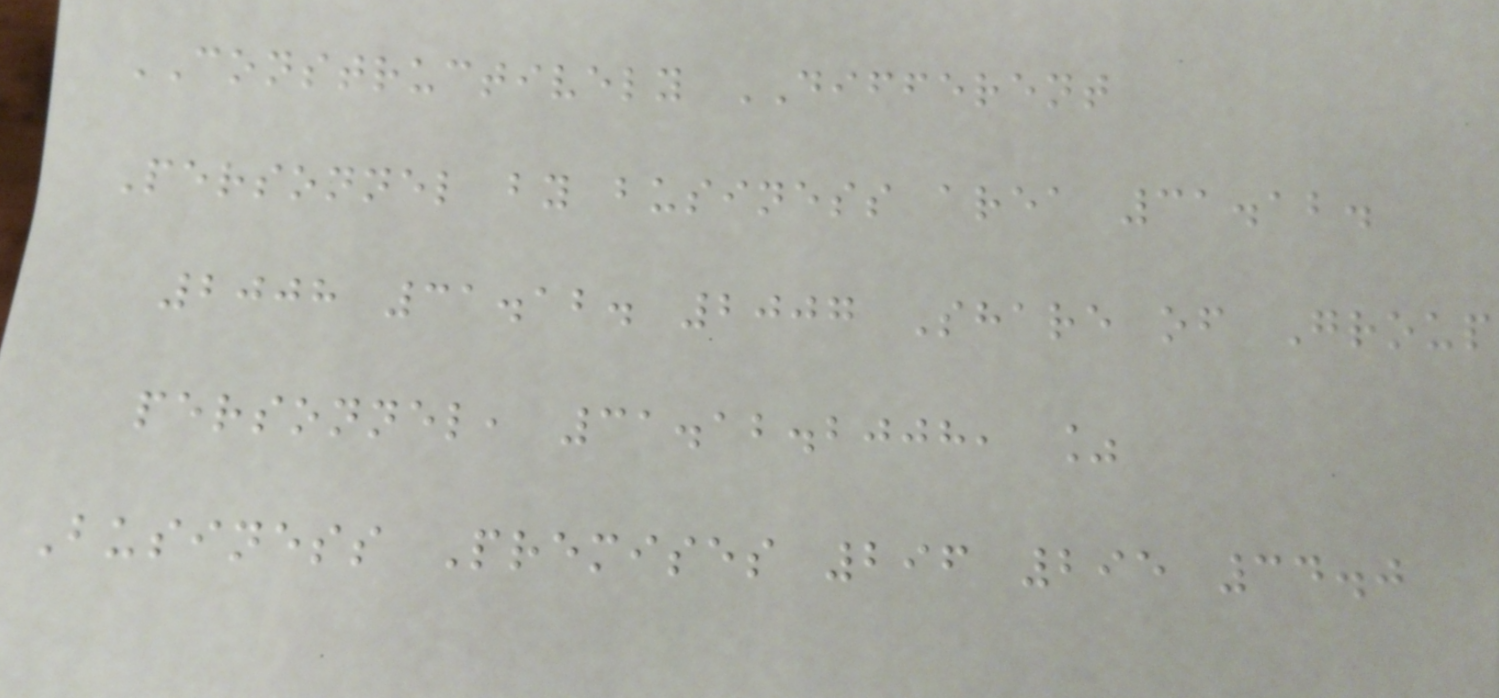CONSTRUCTIVELY DIFFERENT
Personnel by business area 31.12.
2008 31.12. 2007 Share of Group
personnel, 31.12.2008, %
Business Premises 296 295 34.0
